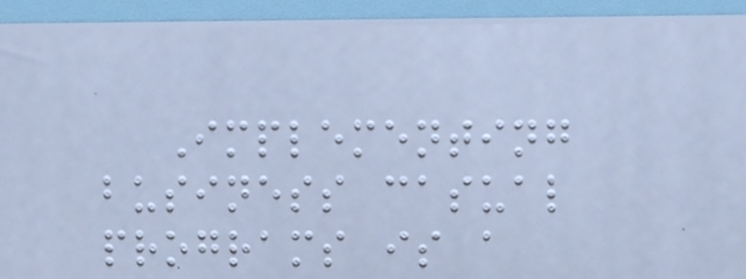Implementing
business casual
programs is a
